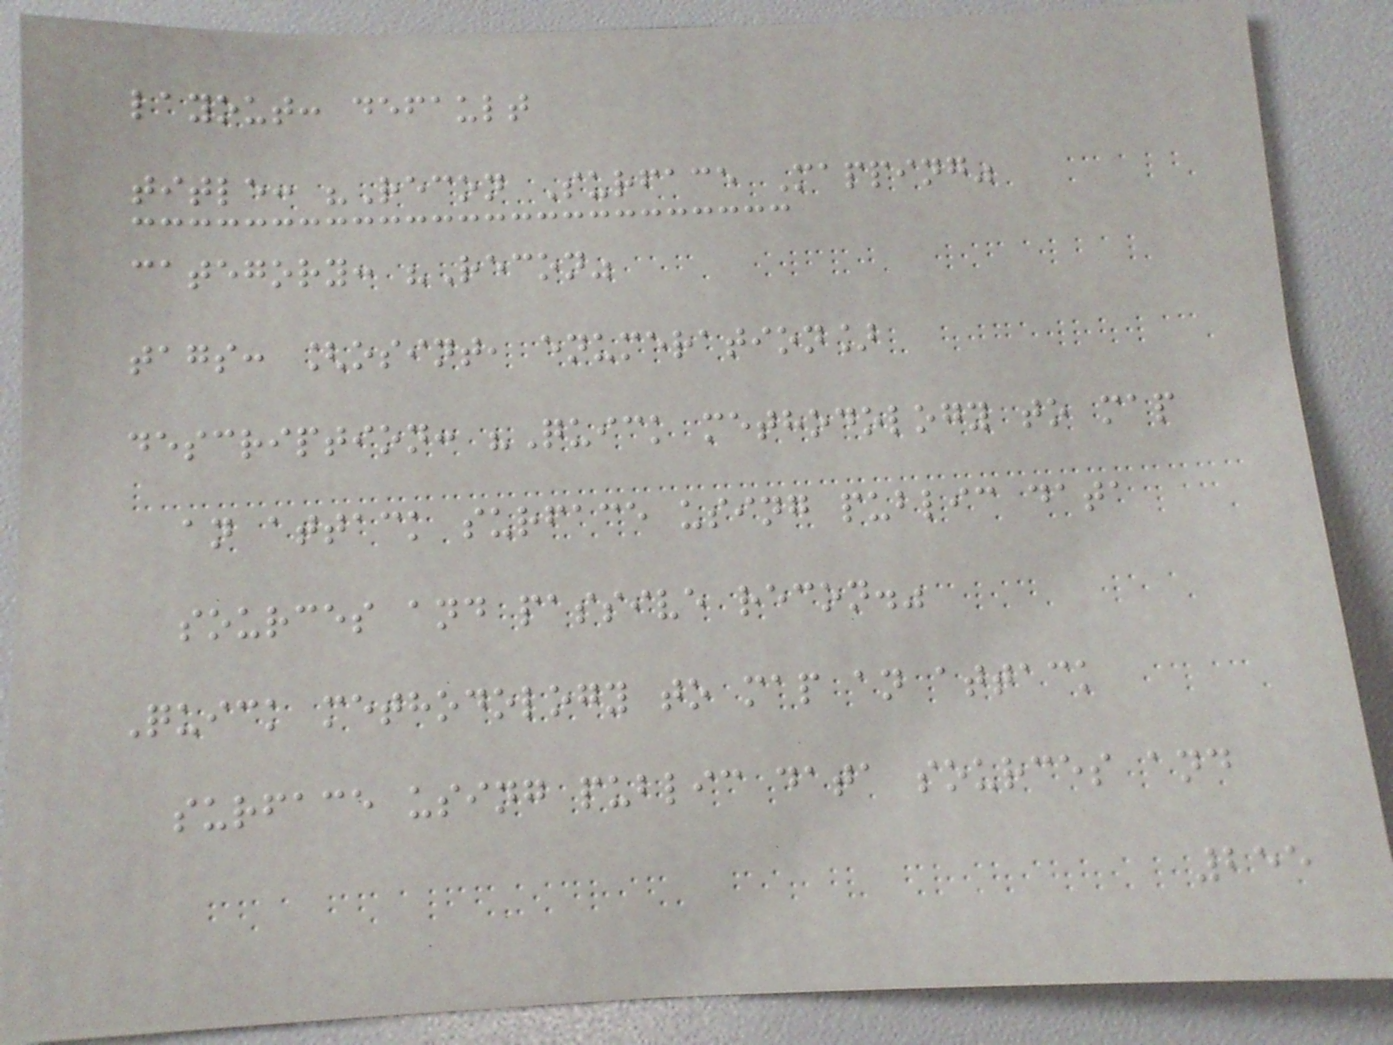layout: default
title: "Recon Surface Mapping"
category: "Recon"
tags: [osint, enumeration]
description: "Quick methodology to map
an attack surface using public data
sources and passive recon."
Quick methodology to map an attack
surface using public data sources and
255
